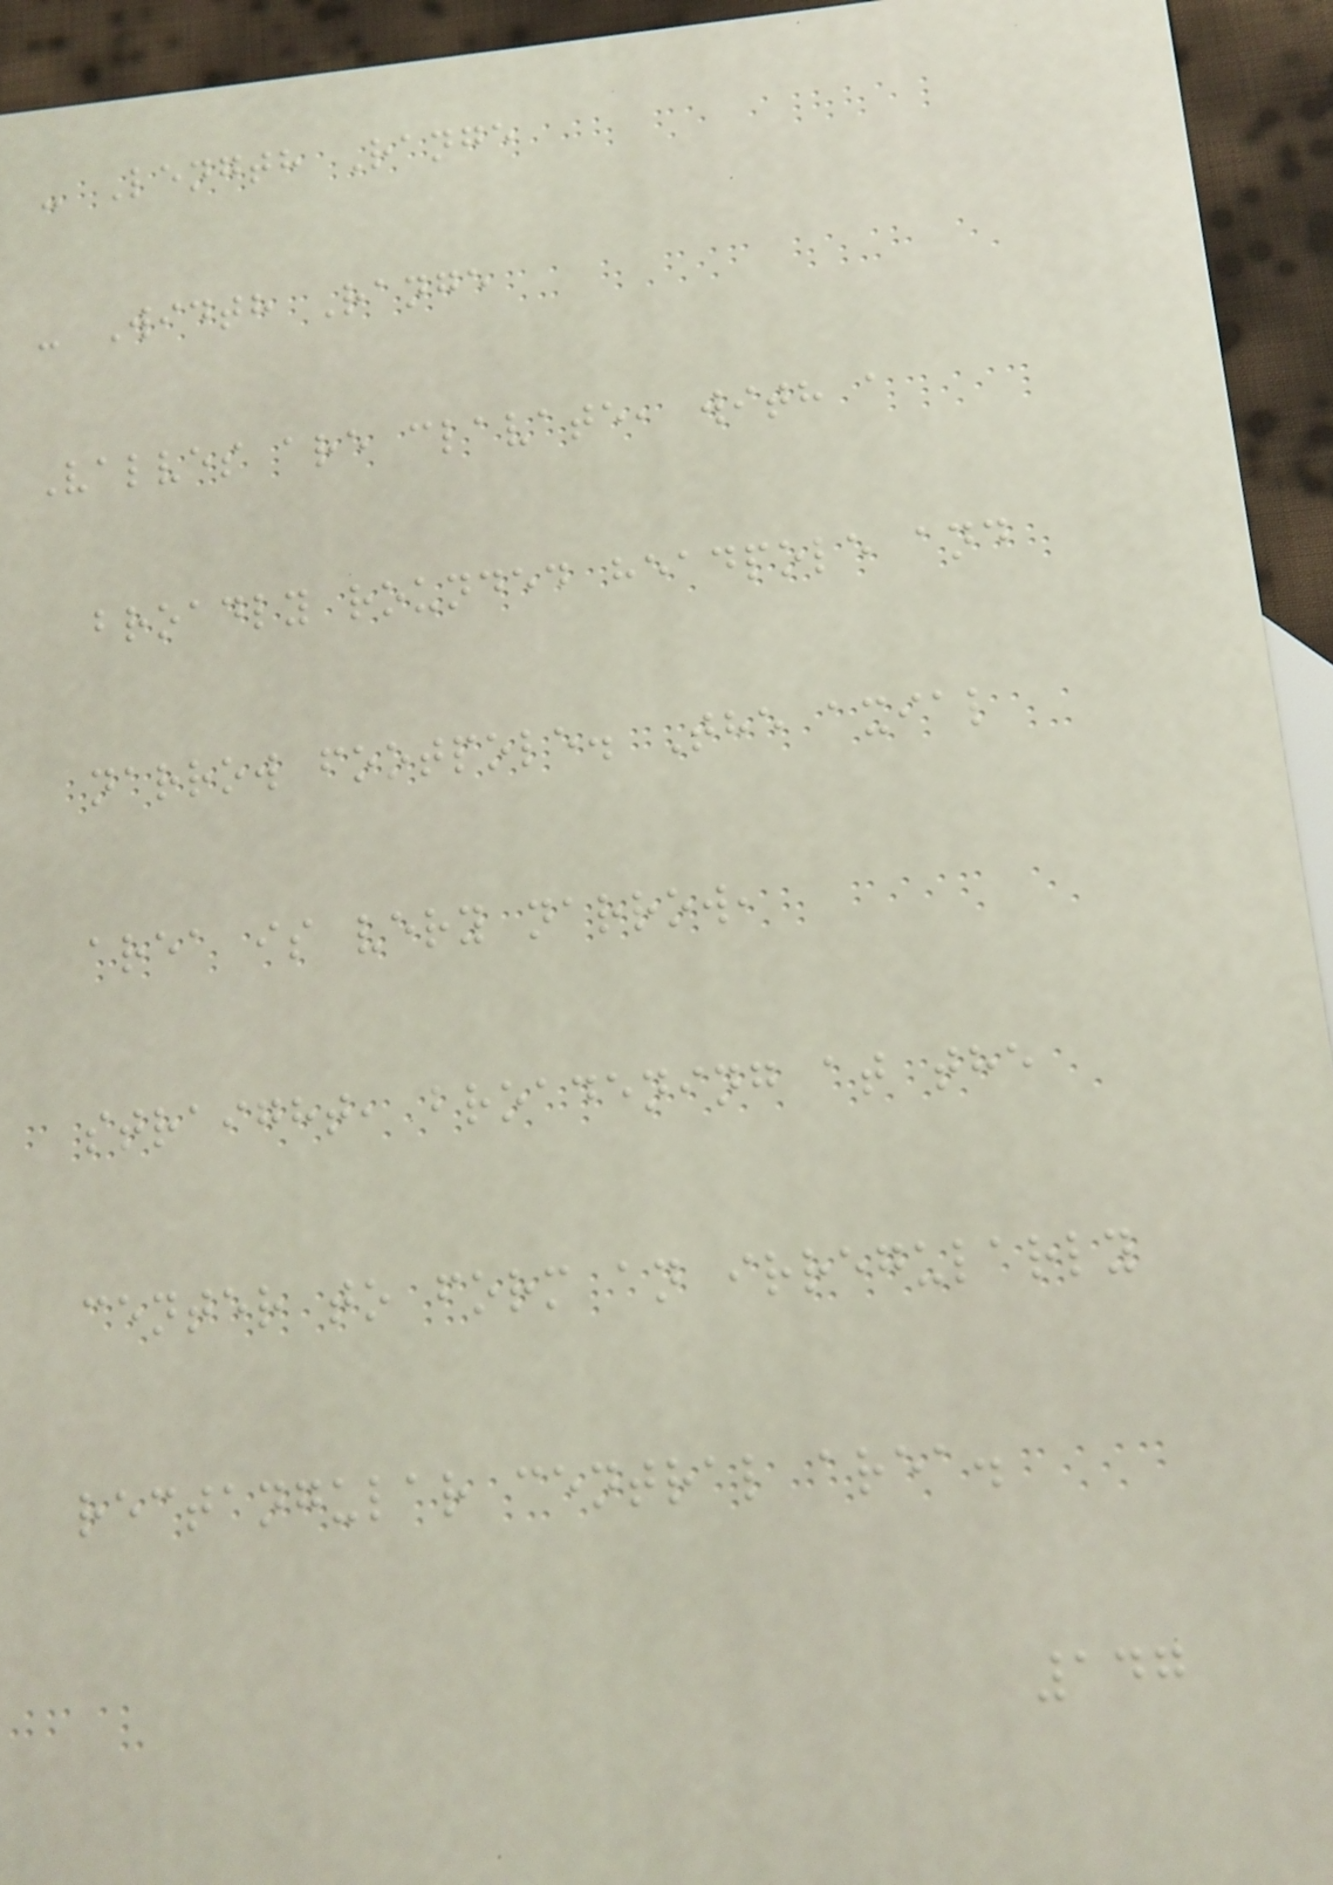- Length Range
- Width Range
Valves are clavate, with a
broadly rounded headpole and
narrow footpole. The axial
area is very narrow,
straight, broadening at the
center to form an irregularly
rectangular central area.
147
